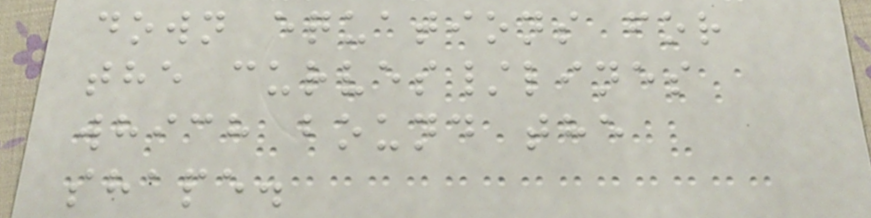down equations for
the curves/lines
which bound the
shape.
